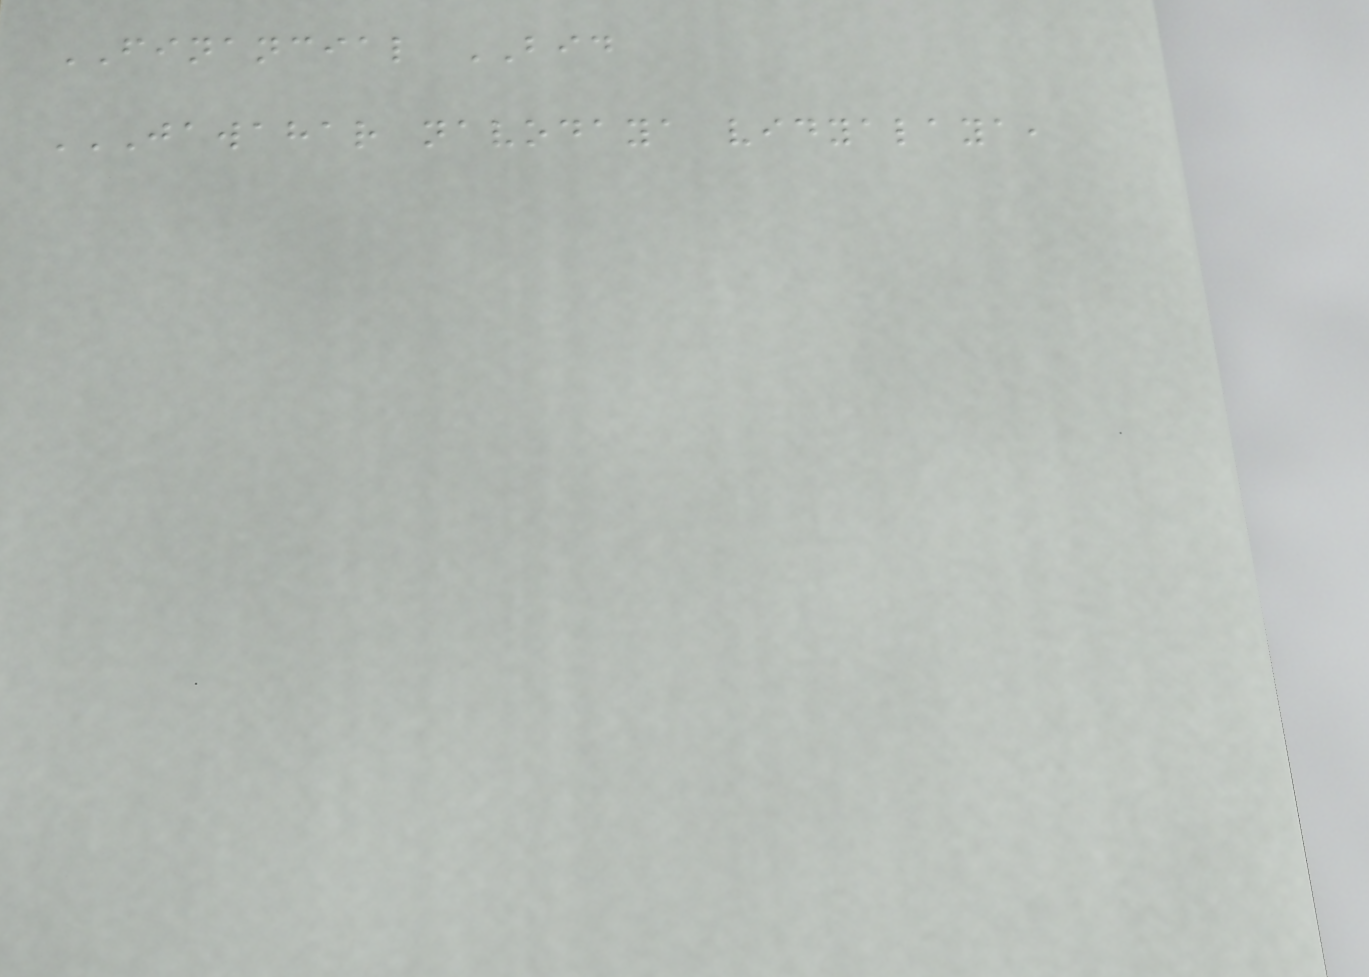FINANCIAL BID
JAWAHAR NAVODAYA VIDYALAYA,
